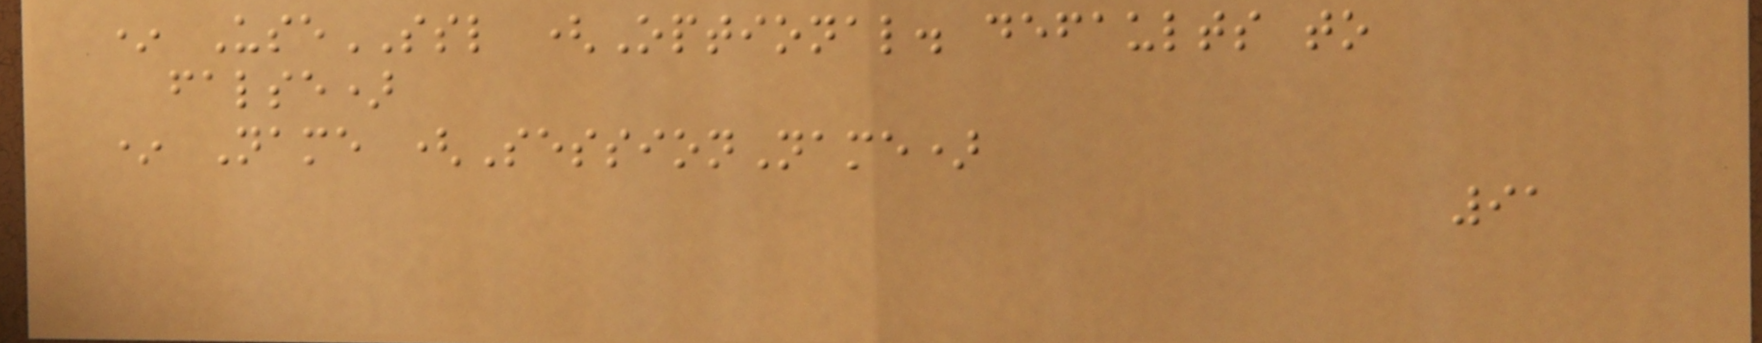* UseSSL (Optional. defaults to
false)
* Name (SessionName)
91
